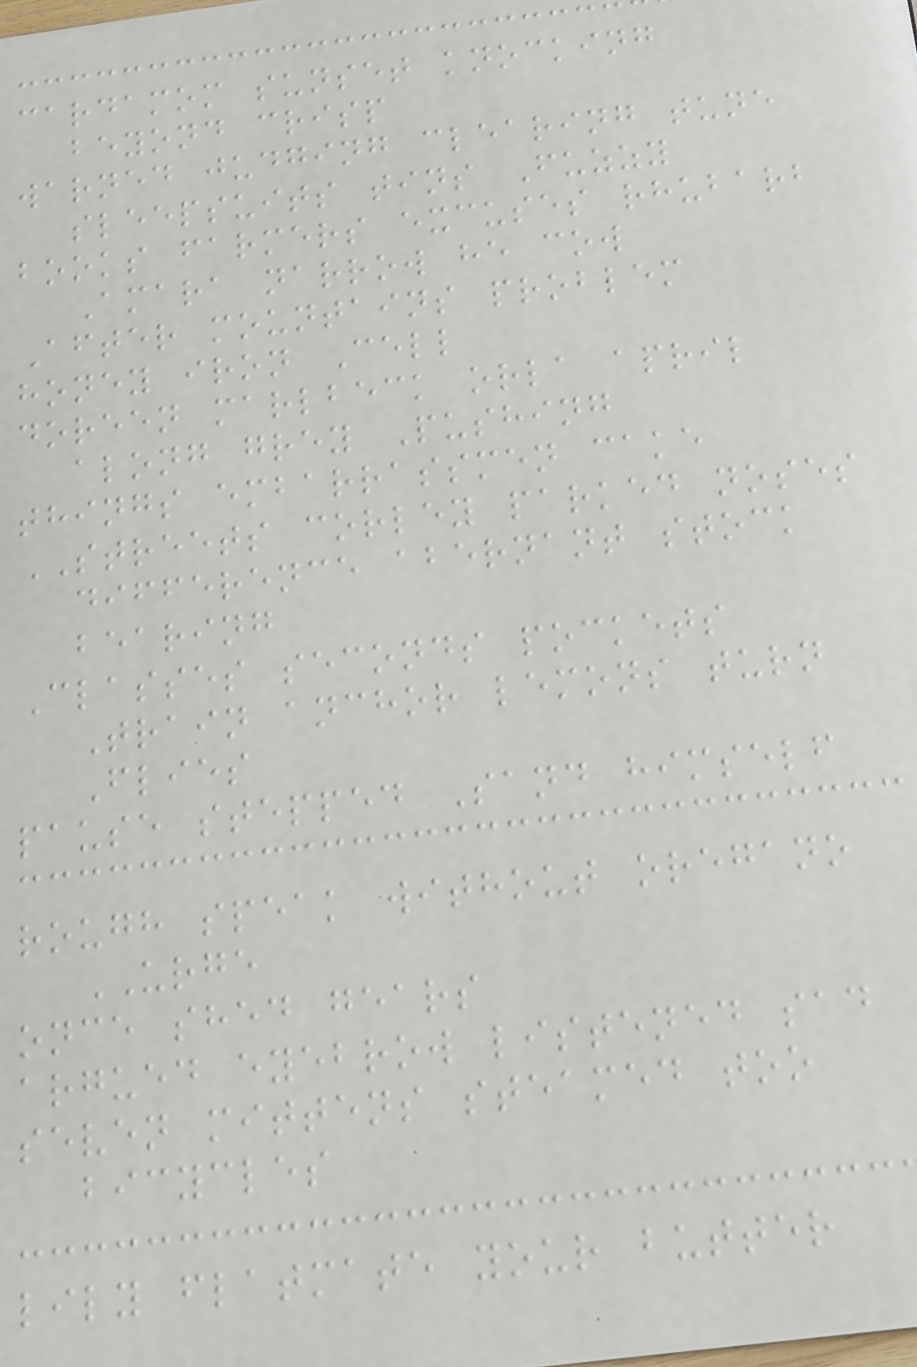cardamom sunset knocking
beyond crisp
warned judging clearing tune
sleepsuits tins Fuzzy
books farmers excuses rhubarb
Amara narrow he cow
After mountains problem
honey iron Cell
doreen marlbeck orla april
along grey Pushing
things embarrassmen cake
STREETS corley parked noses
difference abernant stock
bearing
Classes seconds pockets
Train anchor lemons turn
Flies
pause stepped Sand himself
rough speak without oregano
URGE
once shed gears
argued eyebrow listened sad
seven mittens steamed too
bicycles
lily flatmate your butter
